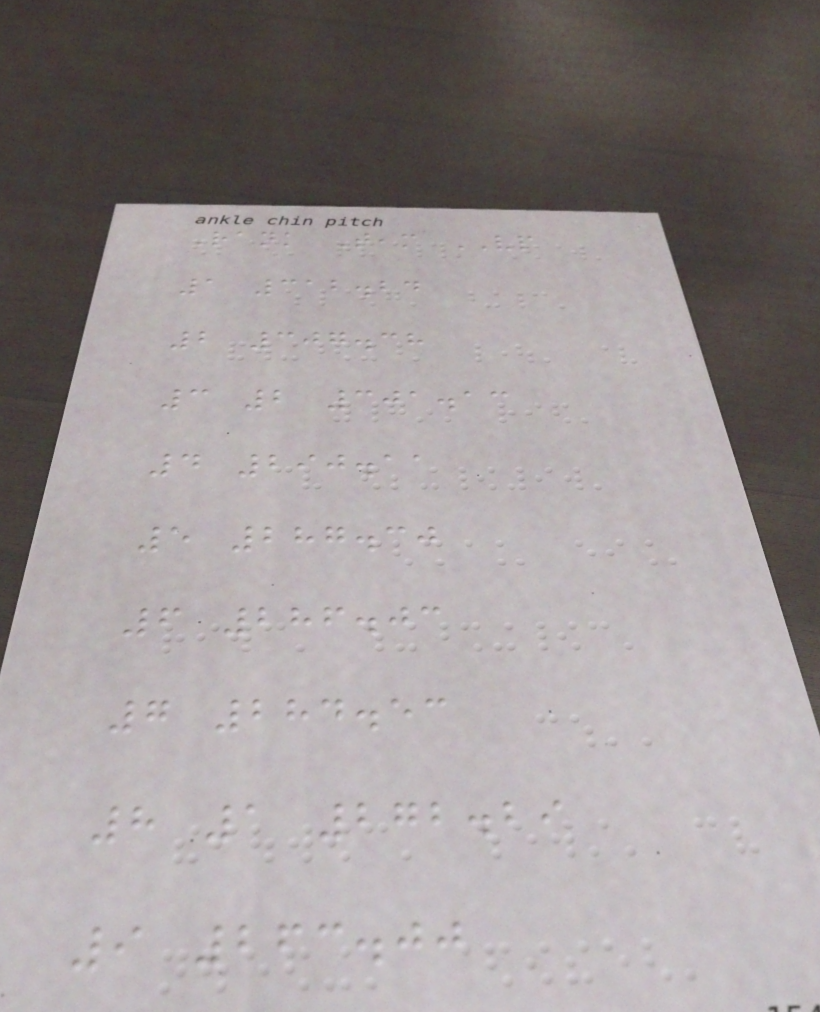Rank Team VP
1 312.24
2 307.38
3 2 301.13
4 290.11
5 287.30
6 286.03
7 284.53
8 1 272.29
9 263.00
